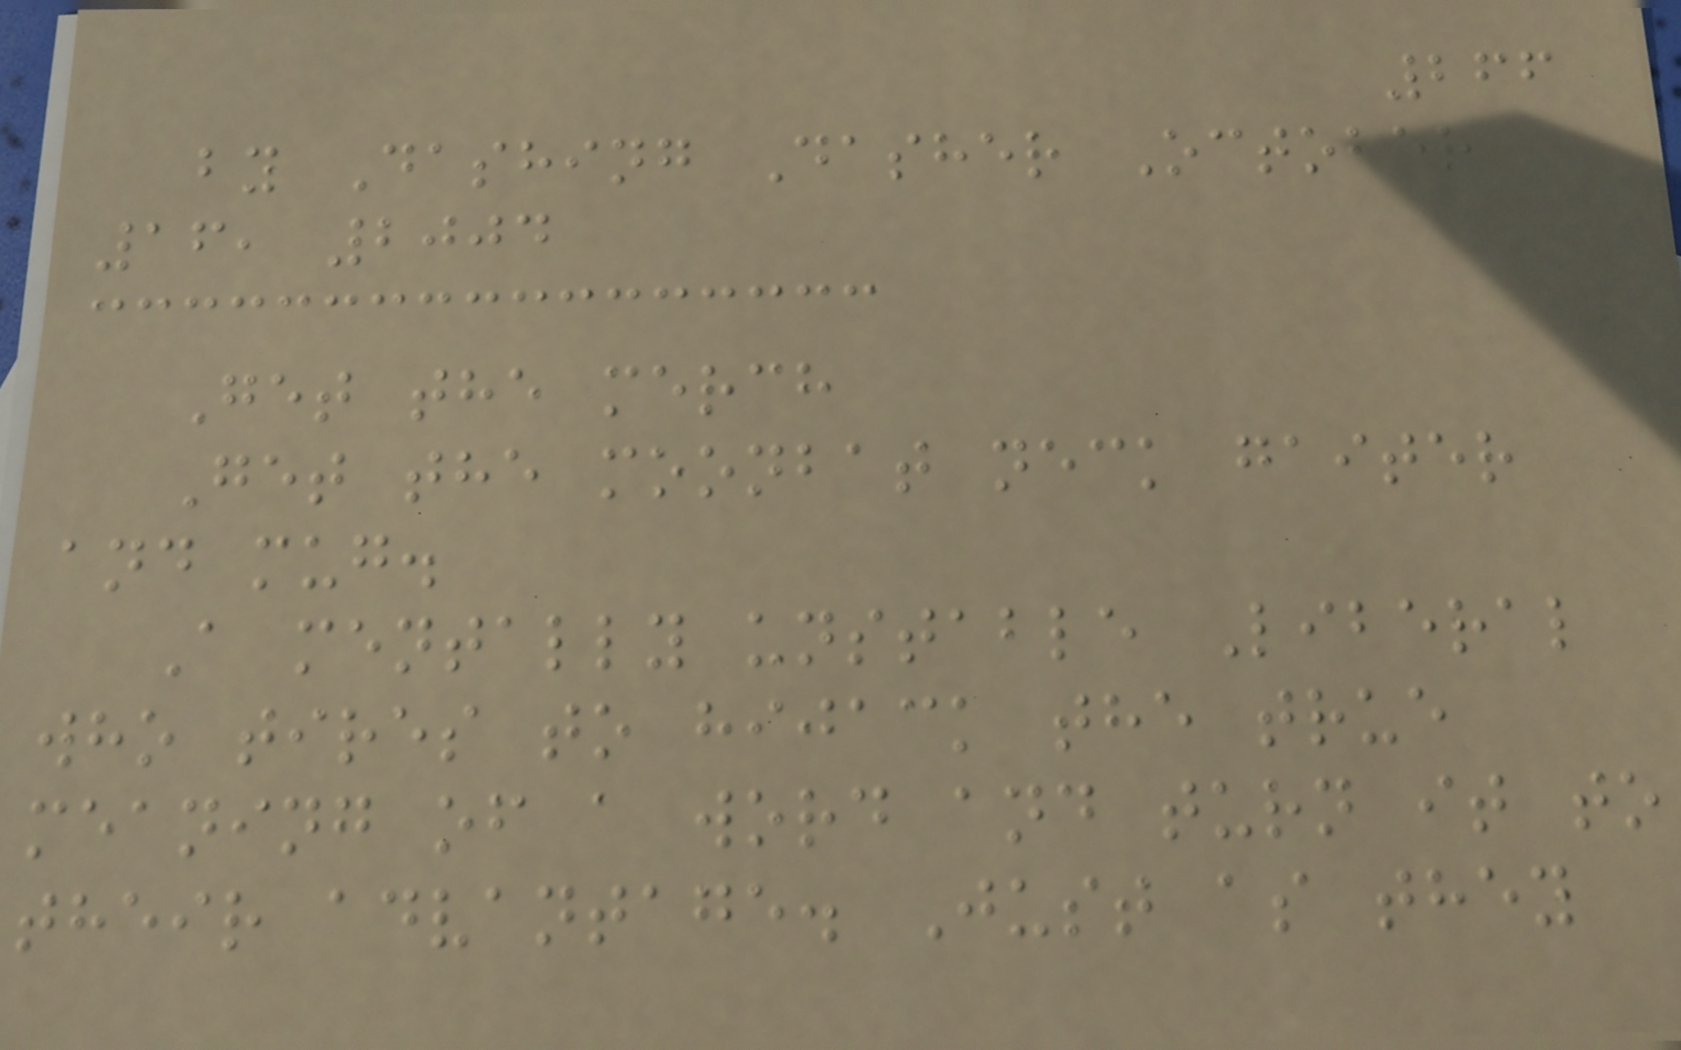266
by Dashing Dasher October
16, 2004
Get the merch
Get the moonbat neck gaiter
and mug.
A mentally unstable Liberal
who tires to hijack the true
meaning of a word and turn it to
their advantage. Just as they
